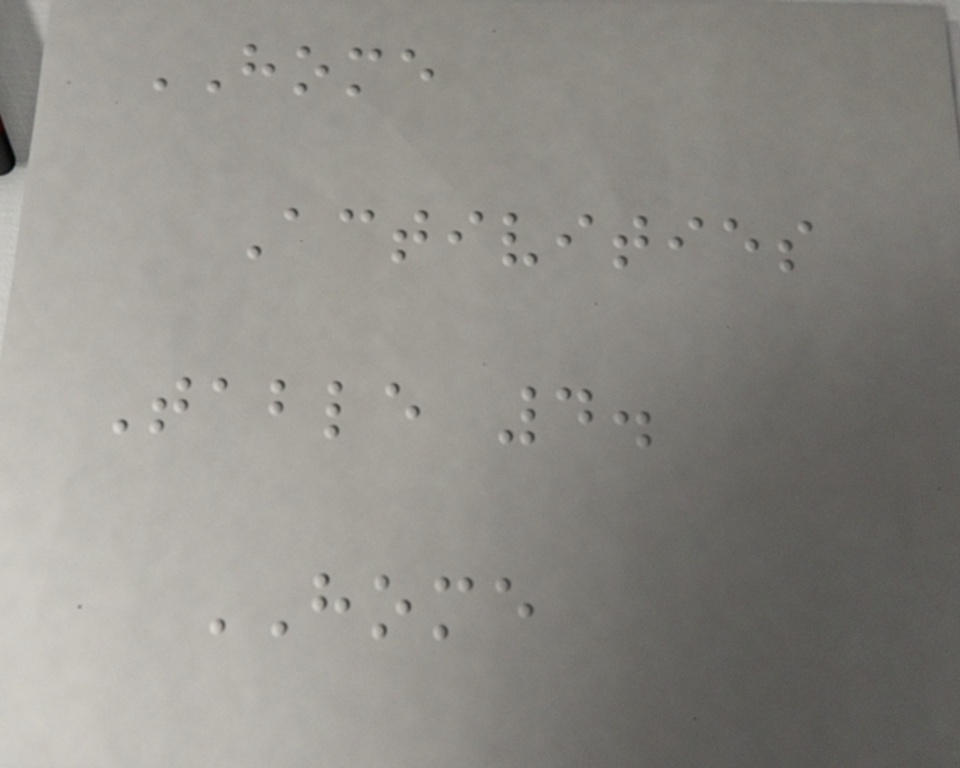HOME
Activities
Table 4.
HOME
